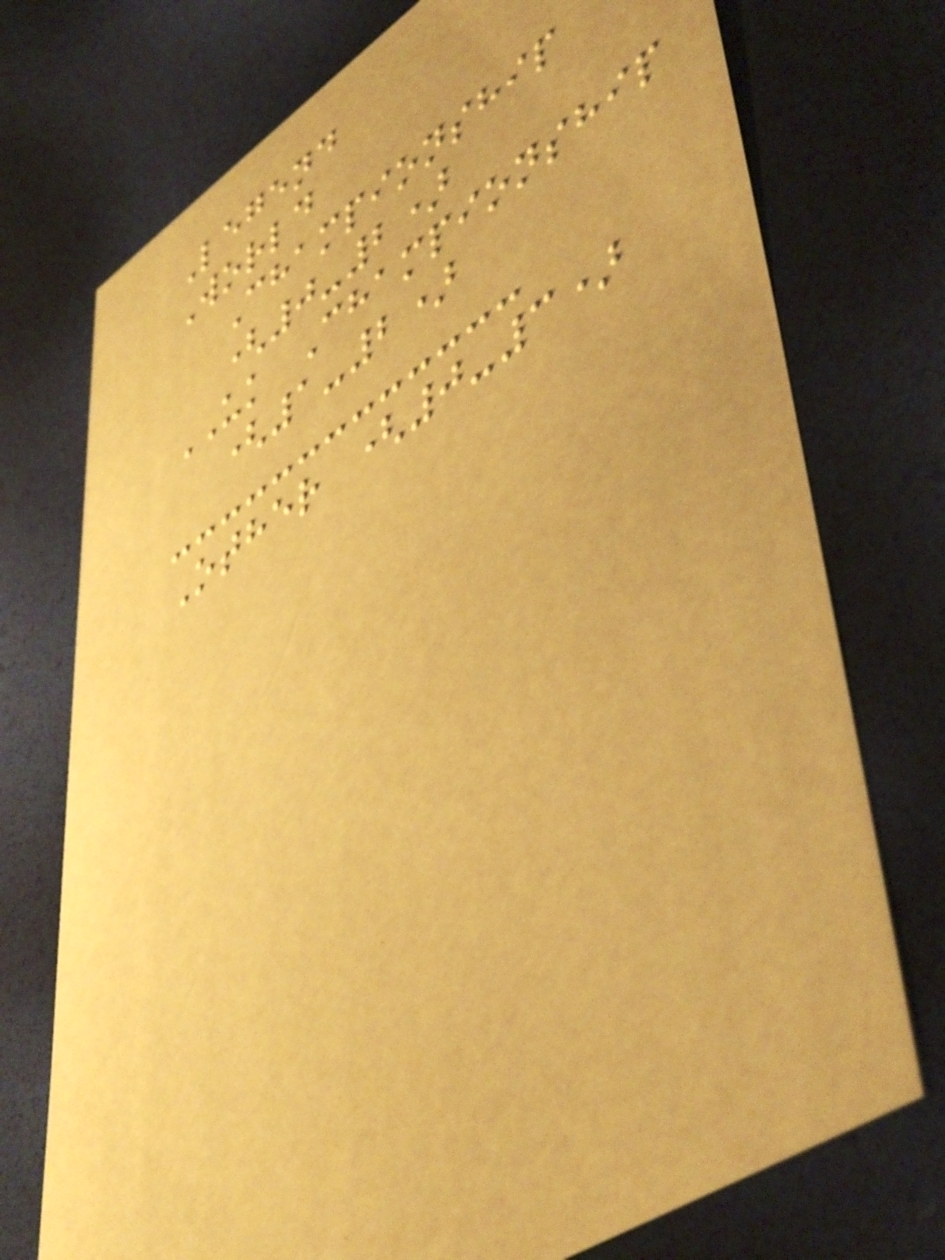Legend
World
Championship
(0-2)
UK Championship
(1-2)
Other (0-3)
